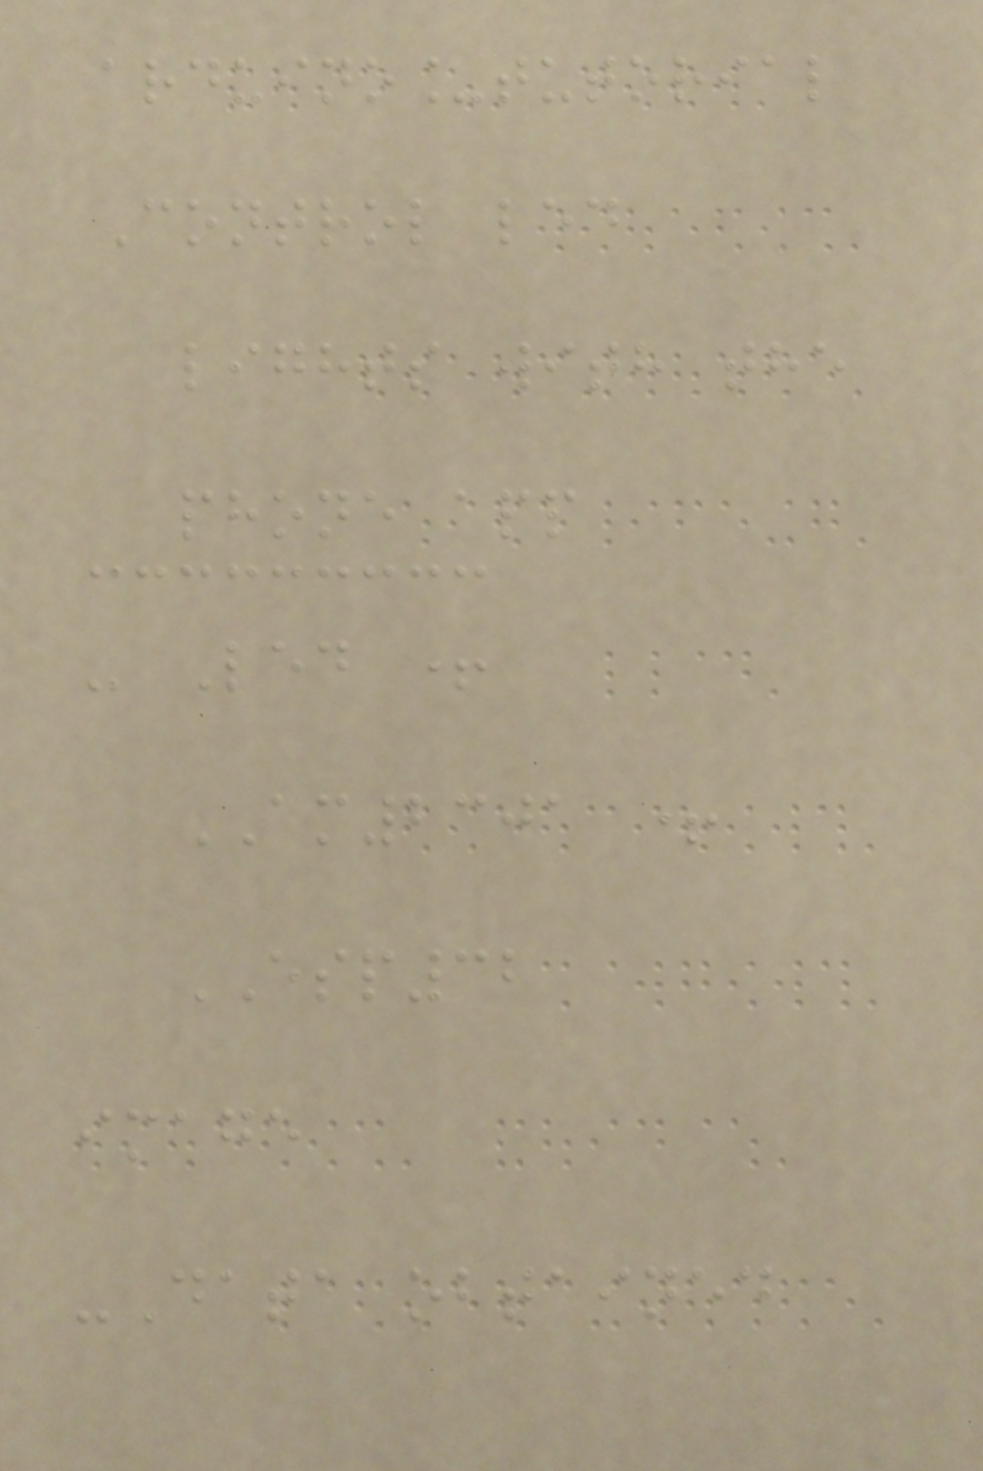arduino_tutorial
Control led
lights with the
phone app
- Led +
AM2301 +
ESP32
image
-Data obtained
